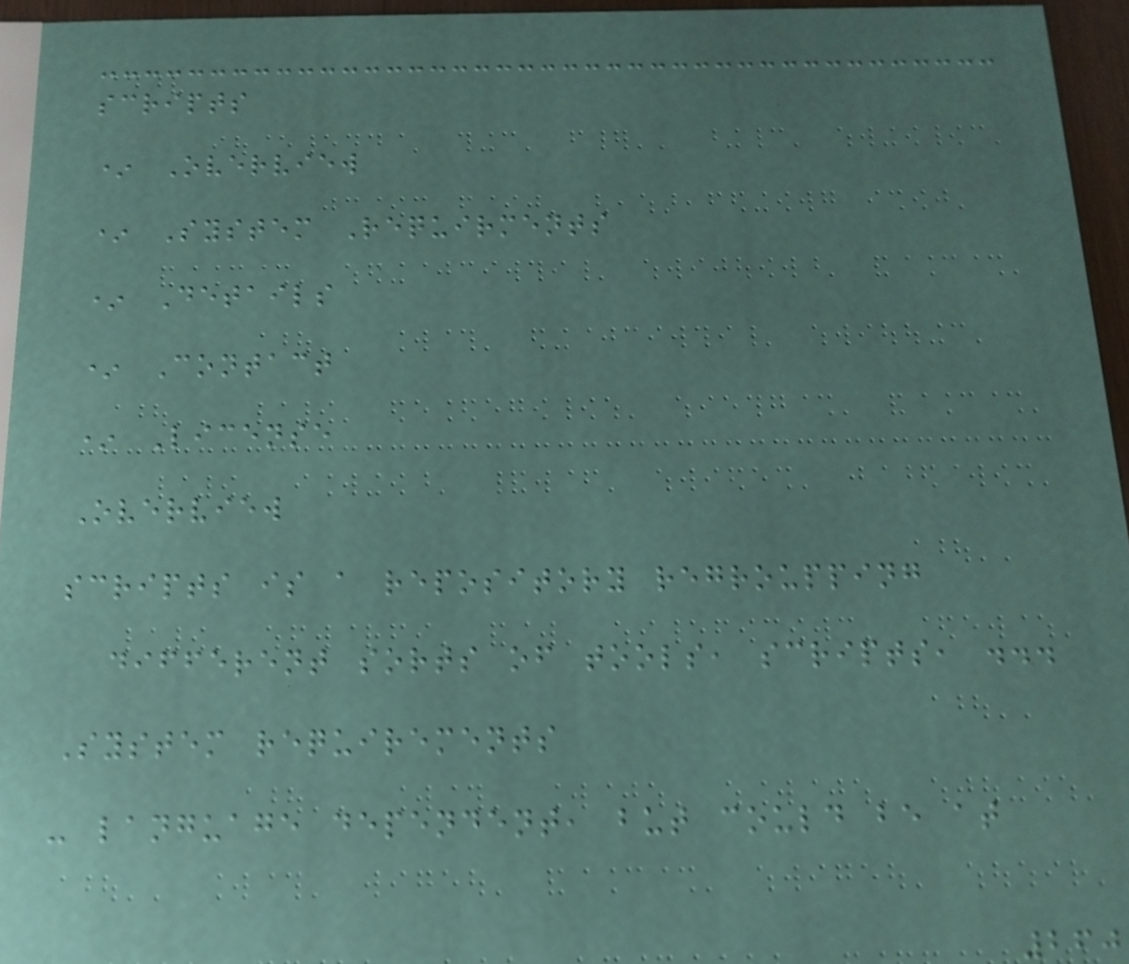scripts
* Overview
* System Requirments
* Details
* Contact
* License
Overview
scripts is a repository regroupping
different sorts of tools, scripts, ...
System requirements
- language dependent, but could be at
260
